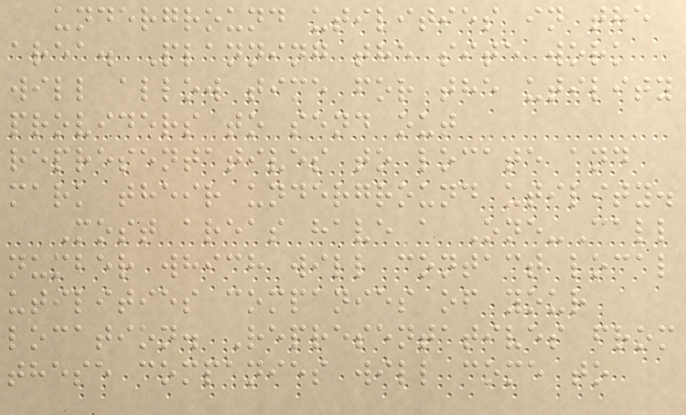underground utilities in the
area. Planning the site work
will allow time for the utility
providers to send out
representatives to locate and
mark their underground utility.
Most areas have a One-Call
number which will contact local
utilities companies of your
location. Representatives from
these companies will come to
